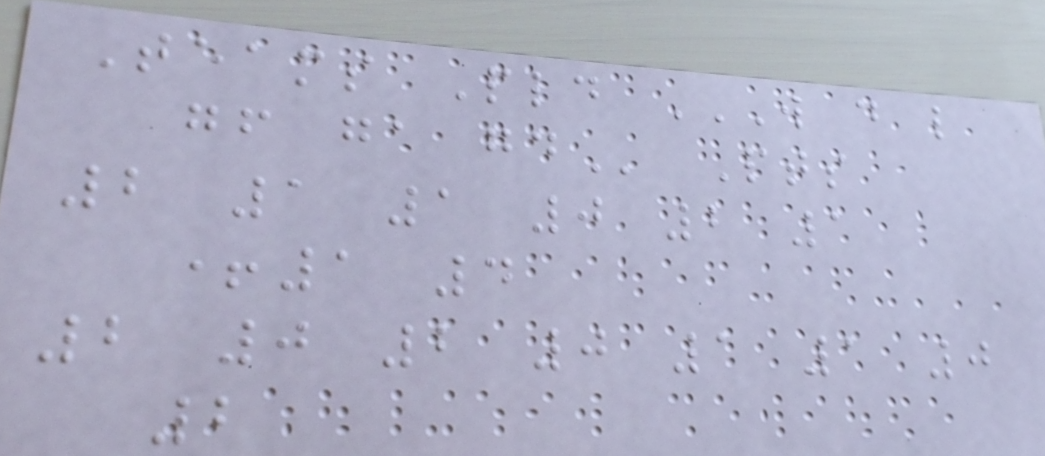Teams Pld W D L
GF GA GD Pts
2 1 1 0 2 1
+1 4
2 0 2 0 1 1 0
2
